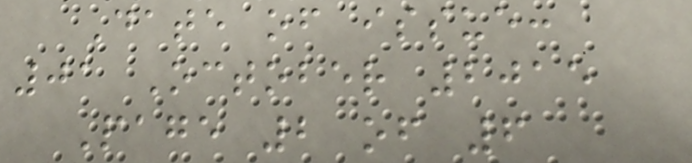Date of issue:
01 October 2015
Page 2 of 6
